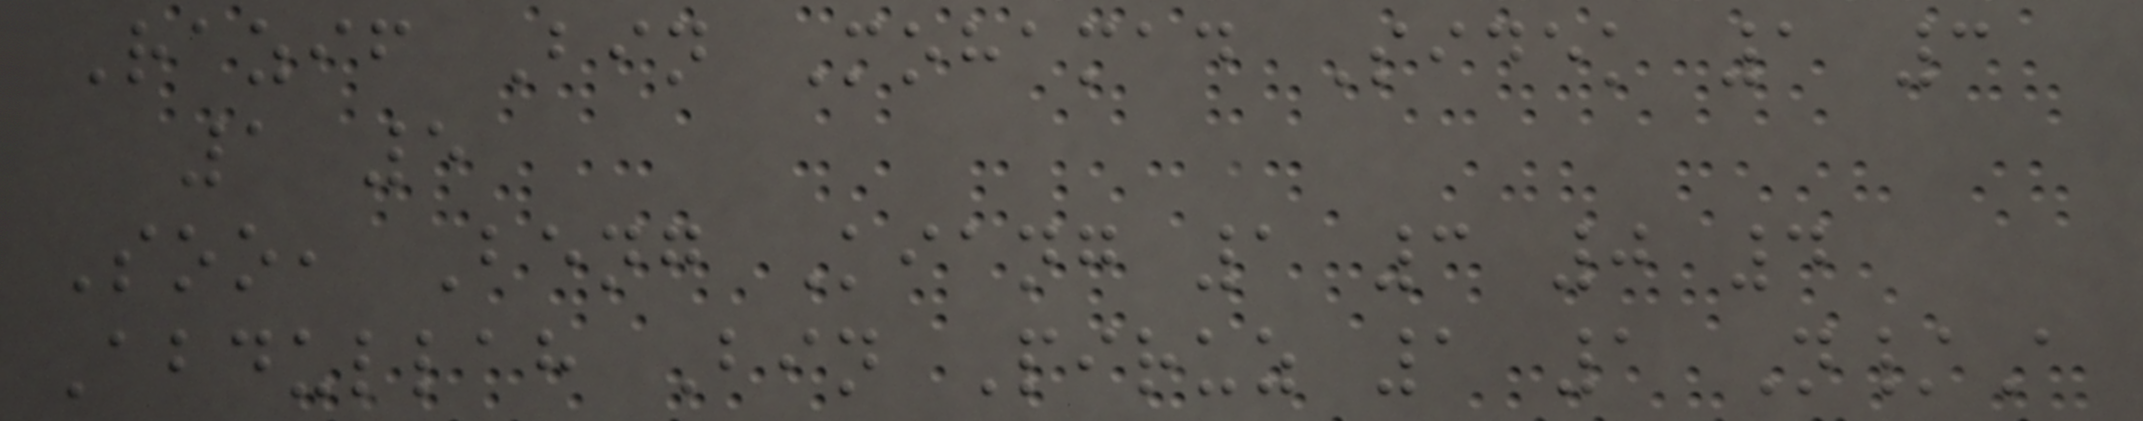Razif Bin Mohamad Sidek 1 3
1 5
Soo, Beng Kiang 1 3 0 4
Abdullah Bin Piruz 1 1 N/A
